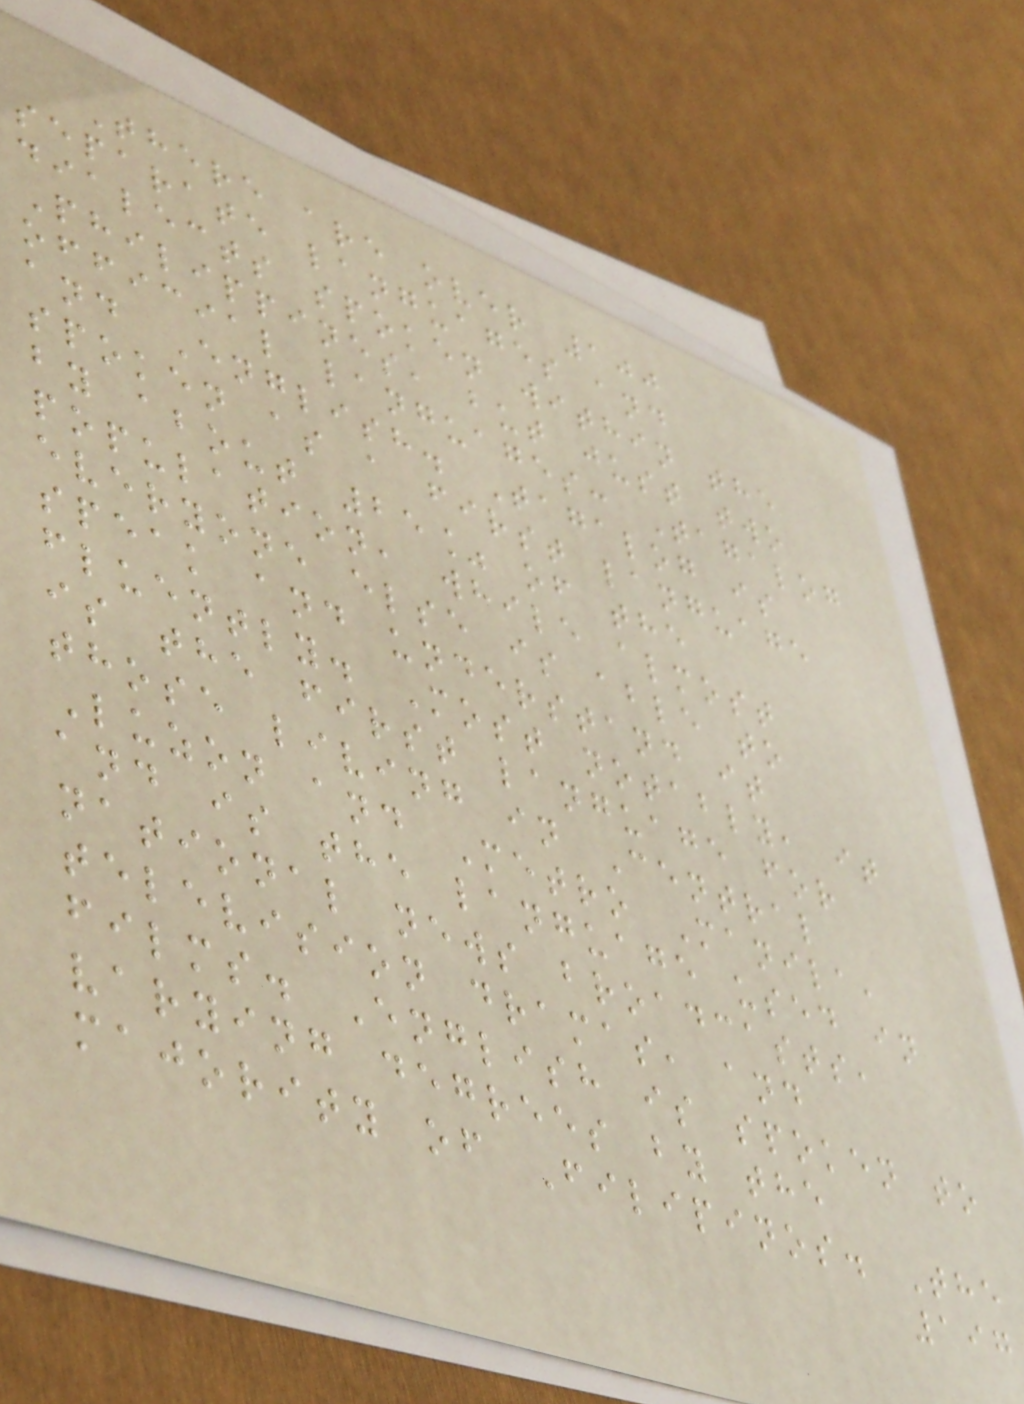There are over 100
separate languages and
dialects spoken within the
Philippines, but just two
official languages: Tagalog
and English. Tagalog is
spoken as a first language
by about 25% of the
population, while almost
everyone else is able to
speak and understand it
fluently. Most notably, it
is the first language for
those living in Central
Luzon and Metro Manila,
and is the language used in
national news broadcasts,
television dramas, and
films. English is spoken to
varying degrees by the
majority of Filipinos. The
197
